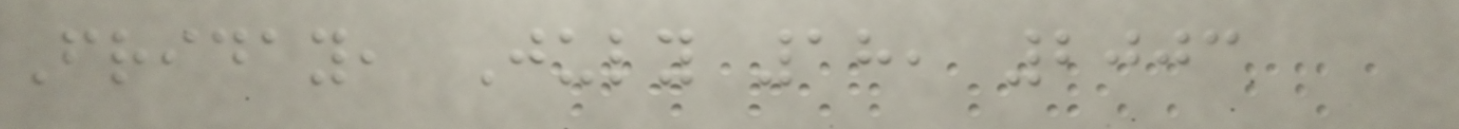Friday, July 18, 2003
